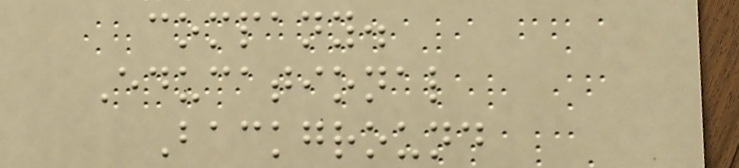company.
Educational
Background
